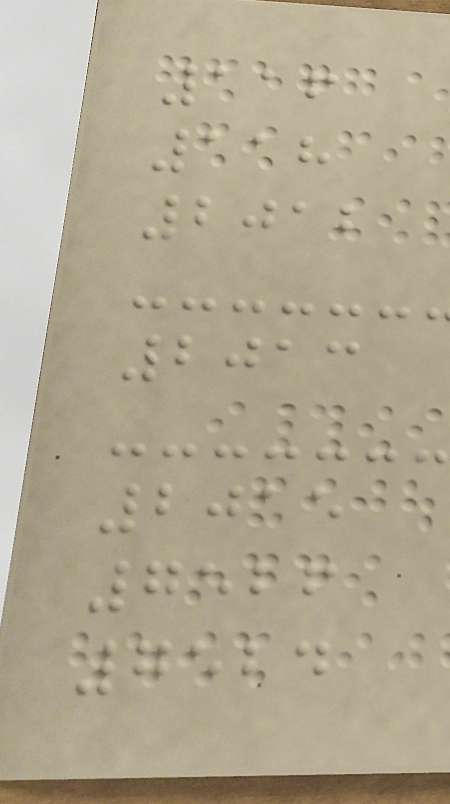116
118
2012
2013
2015
7526
7524
